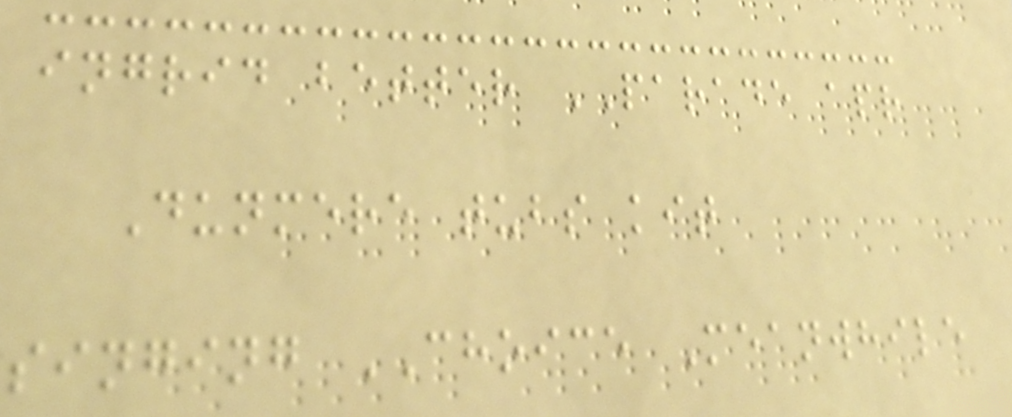ingrid better PARADE apr
Dunmere tubs kit
singing CHOICE Meanwhile
